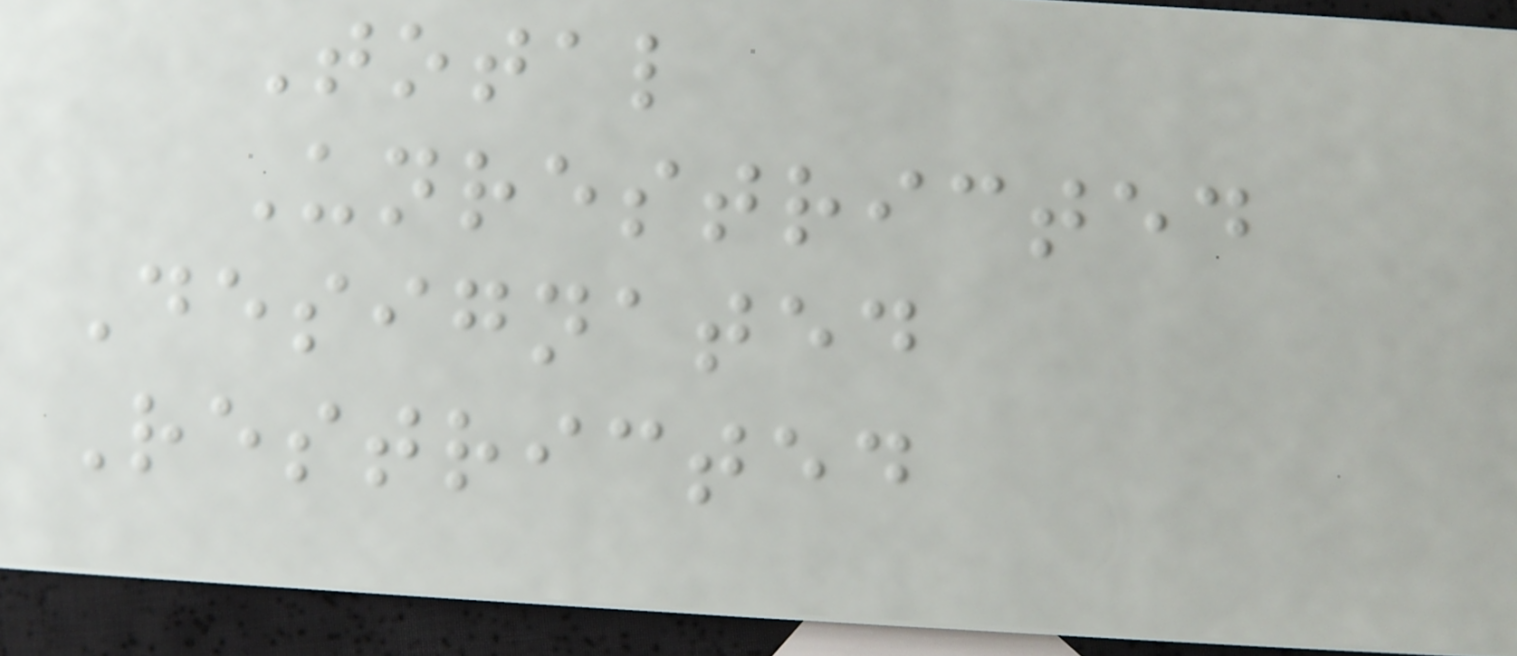Total
Unrestricted
Designated
Restricted
